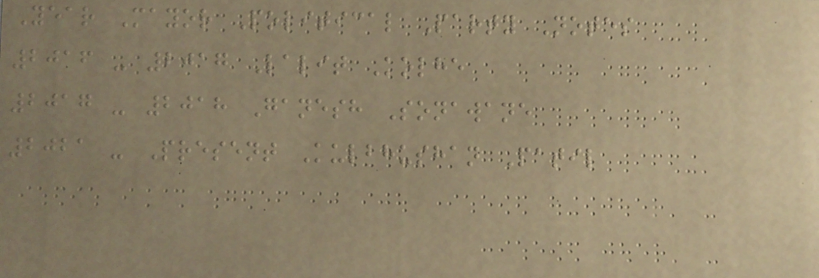Year Mayor Political Party Notes
2016 - 2017 Lalit Kolhe
2017 - 2018 Ganesh Sonawane
2021 - Present Kulbhushan Patil
